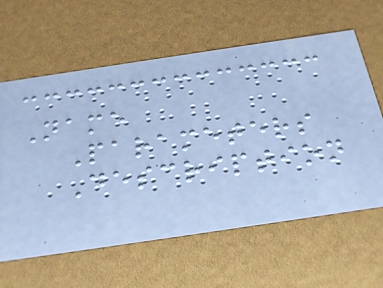Name
Parameters
Description
